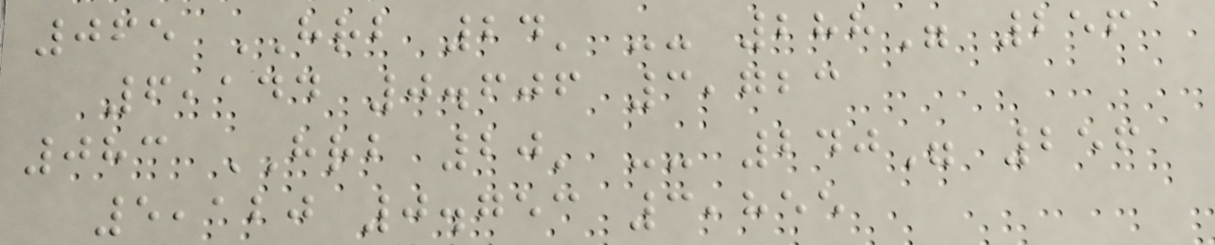065 HRB 24' -- 288" 256
6,144 0.606 3,723
083 HRB 20' -- 240" 256
5,120 0.753 3,855
